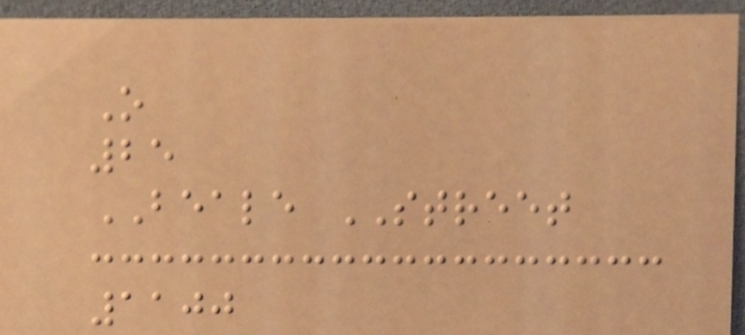O
25
BEALE STREET
1100
